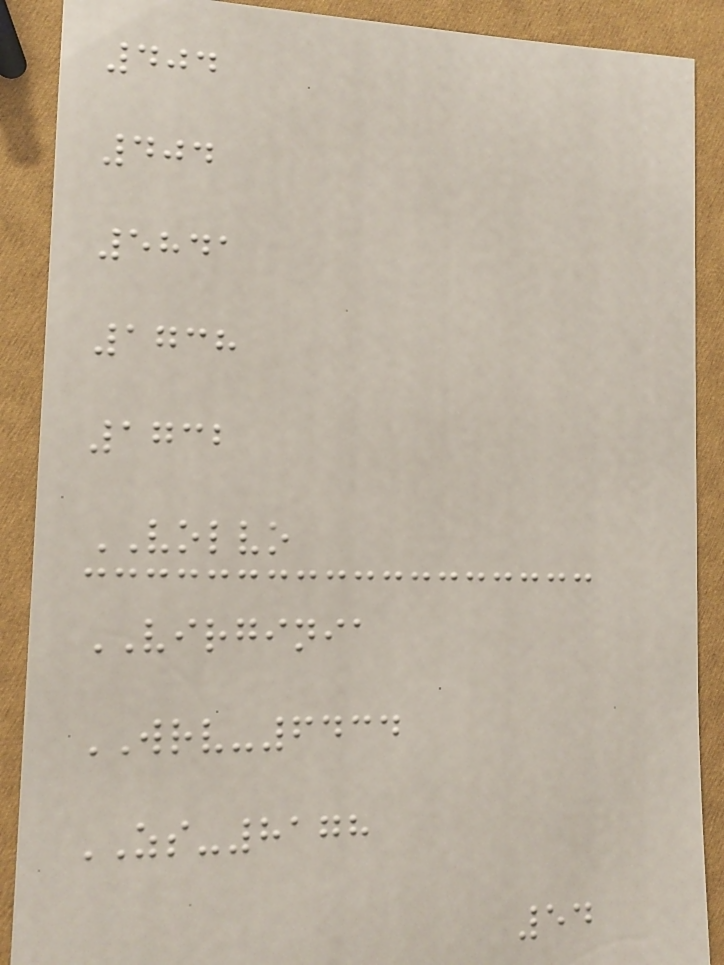404
404
5841
1738
1732
VOLVO
VIRGINIA
WRV-6434
ZS-8178
54
